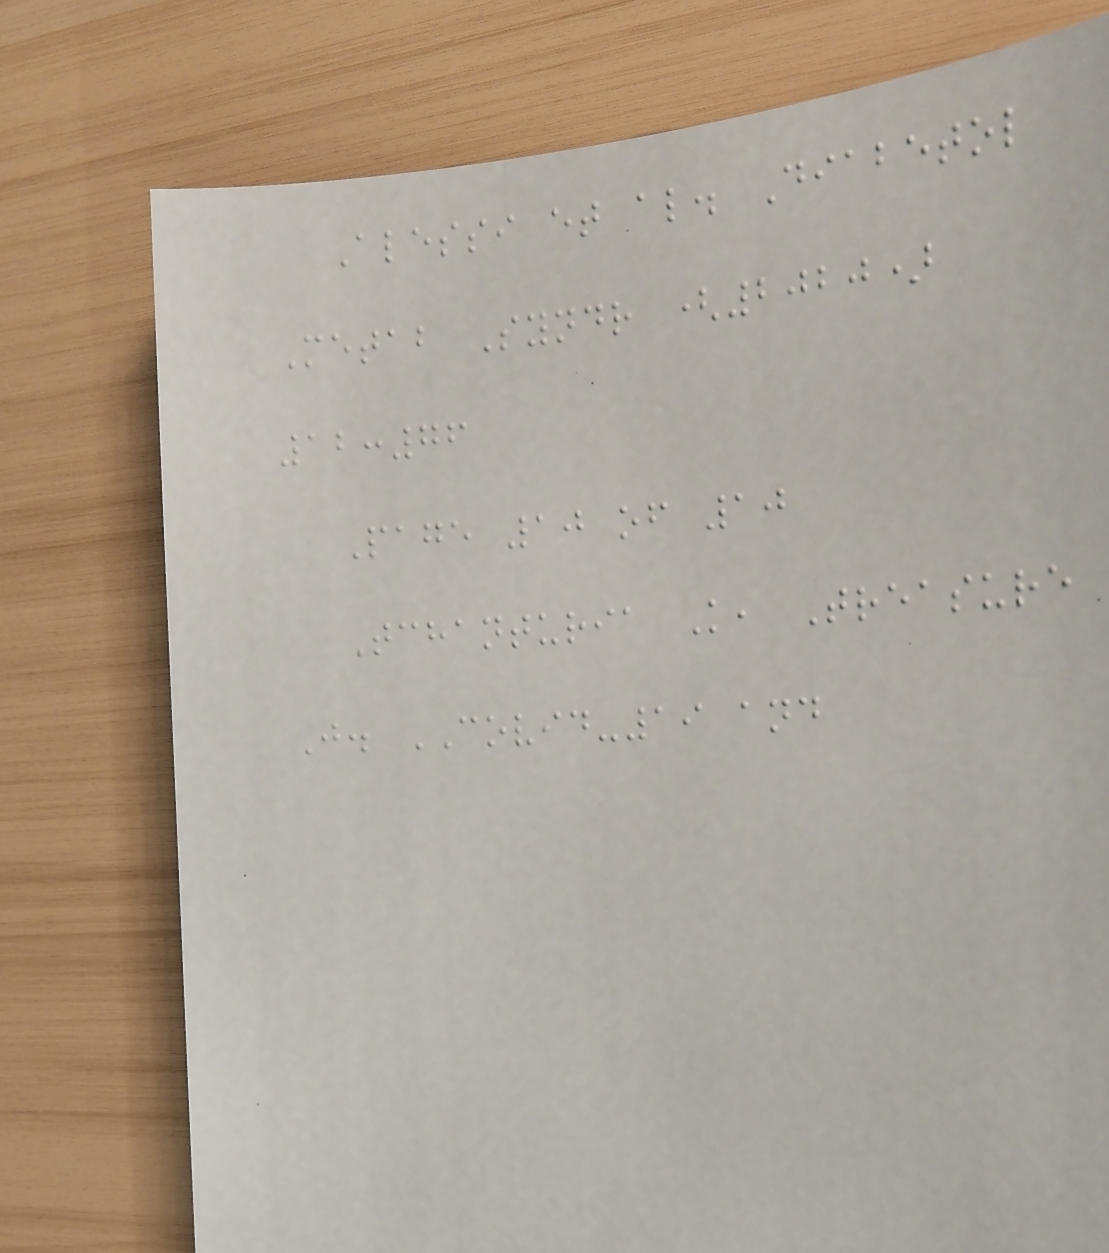Alessi et al. Diabetol
Metab Syndr (2020)
12:76
Page 10 of 10
Tchanturia K, Treasure
J. COVID-19 and
